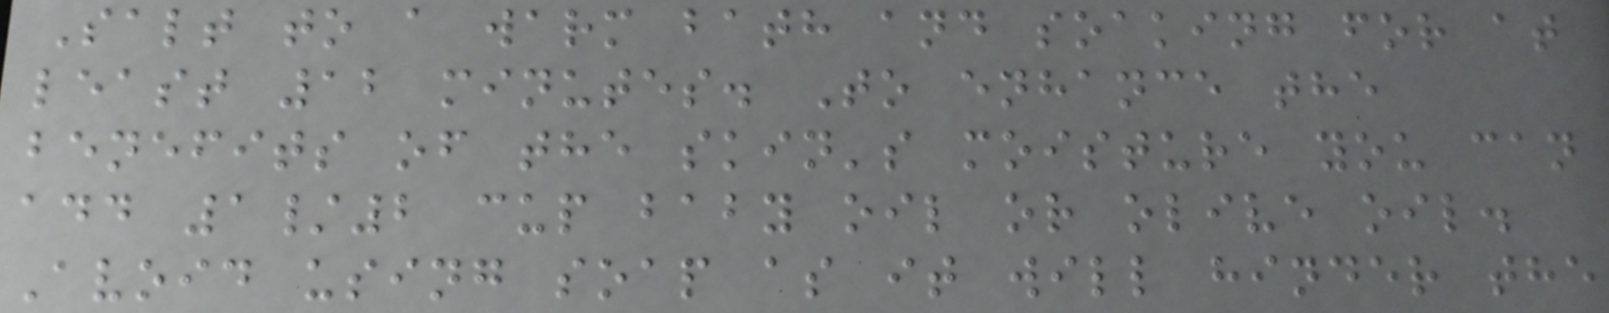Salt to a warm bath and soaking for at
least 12 minutes. To enhance the
benefits of the skin's moisture you can
add 1/2 cup baby oil or olive oil.
Avoid using soap as it will hinder the
